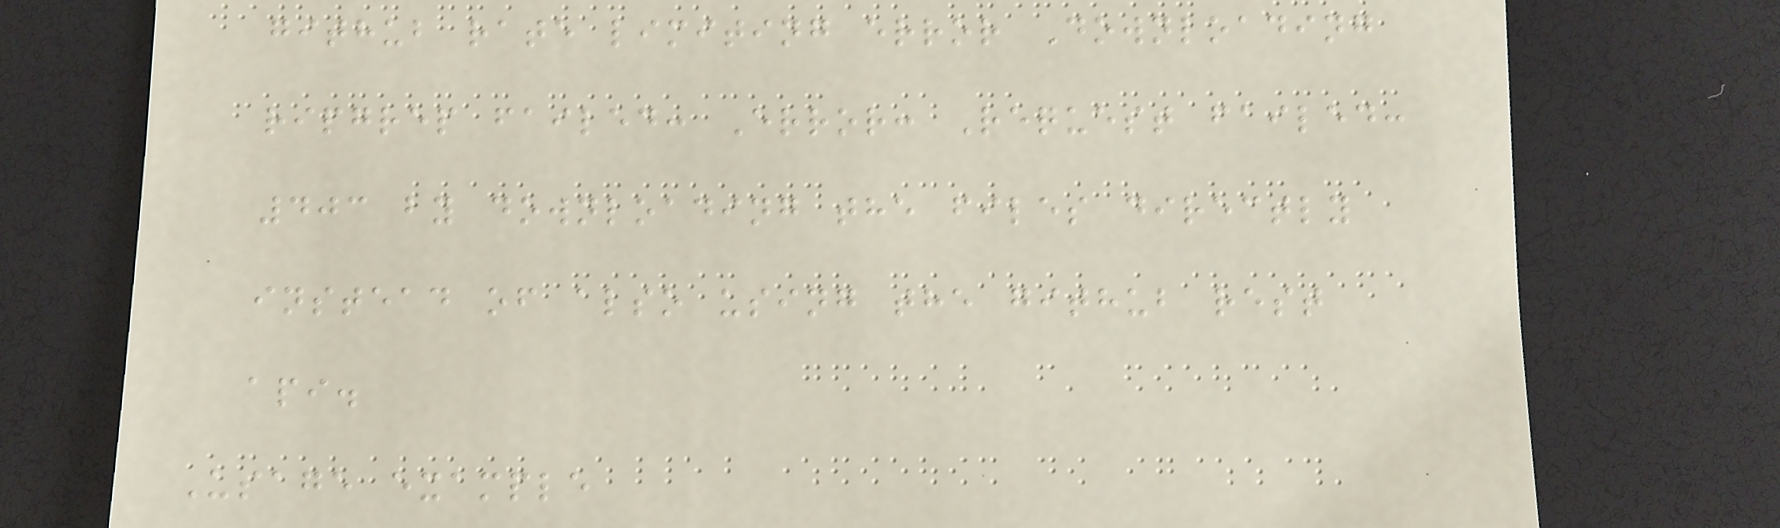github rate limiting error Downloading
ripgrep failed: Error: Request failed:
403 by downloading the files directly
instead of also using the github rest
api.
Usage example
